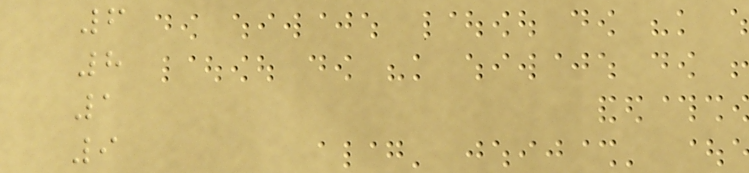6
8
1
9
